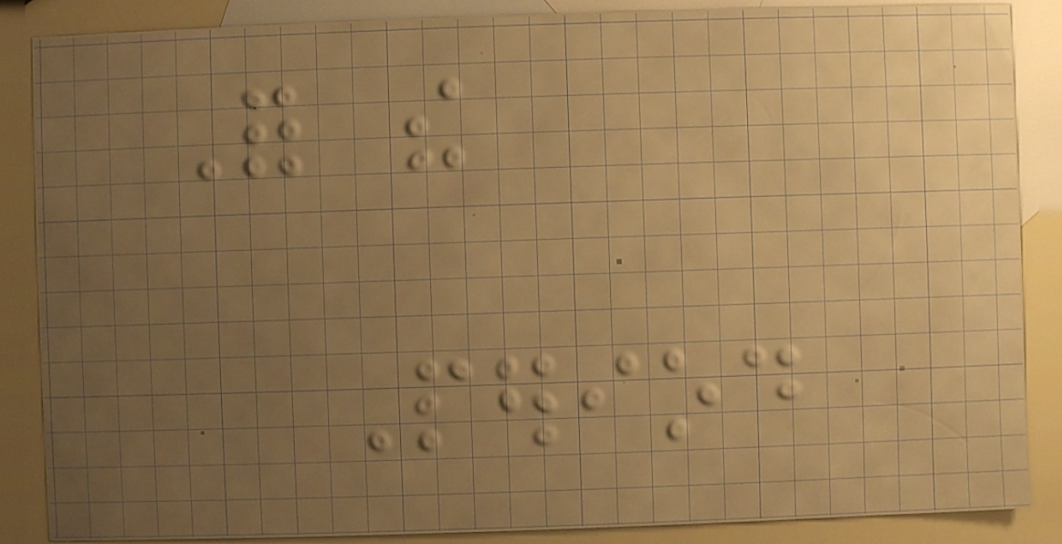For the
Period
